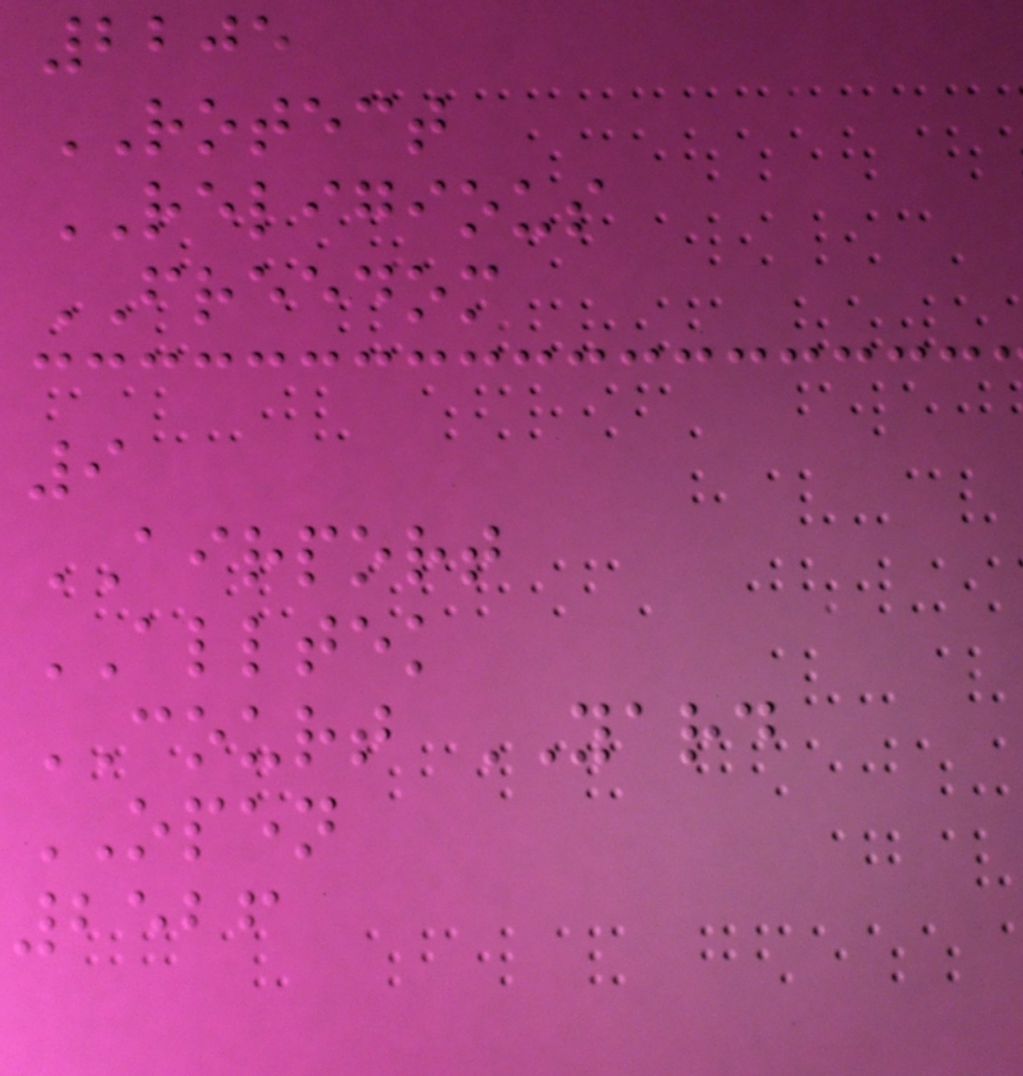2205
ROTECT
RELIGIOUS
FREEDOM
9
AIRPORT
ALLTEK
COURT YARD
OPEN
2526
